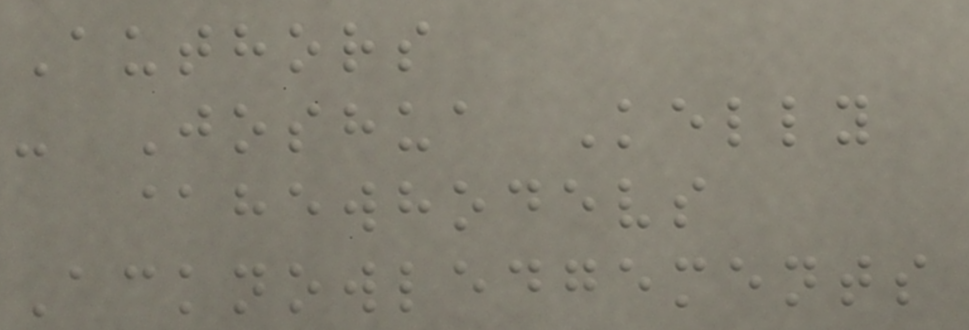Authors
- Joshua Kelly
@hewhodevs
Acknowledgements
